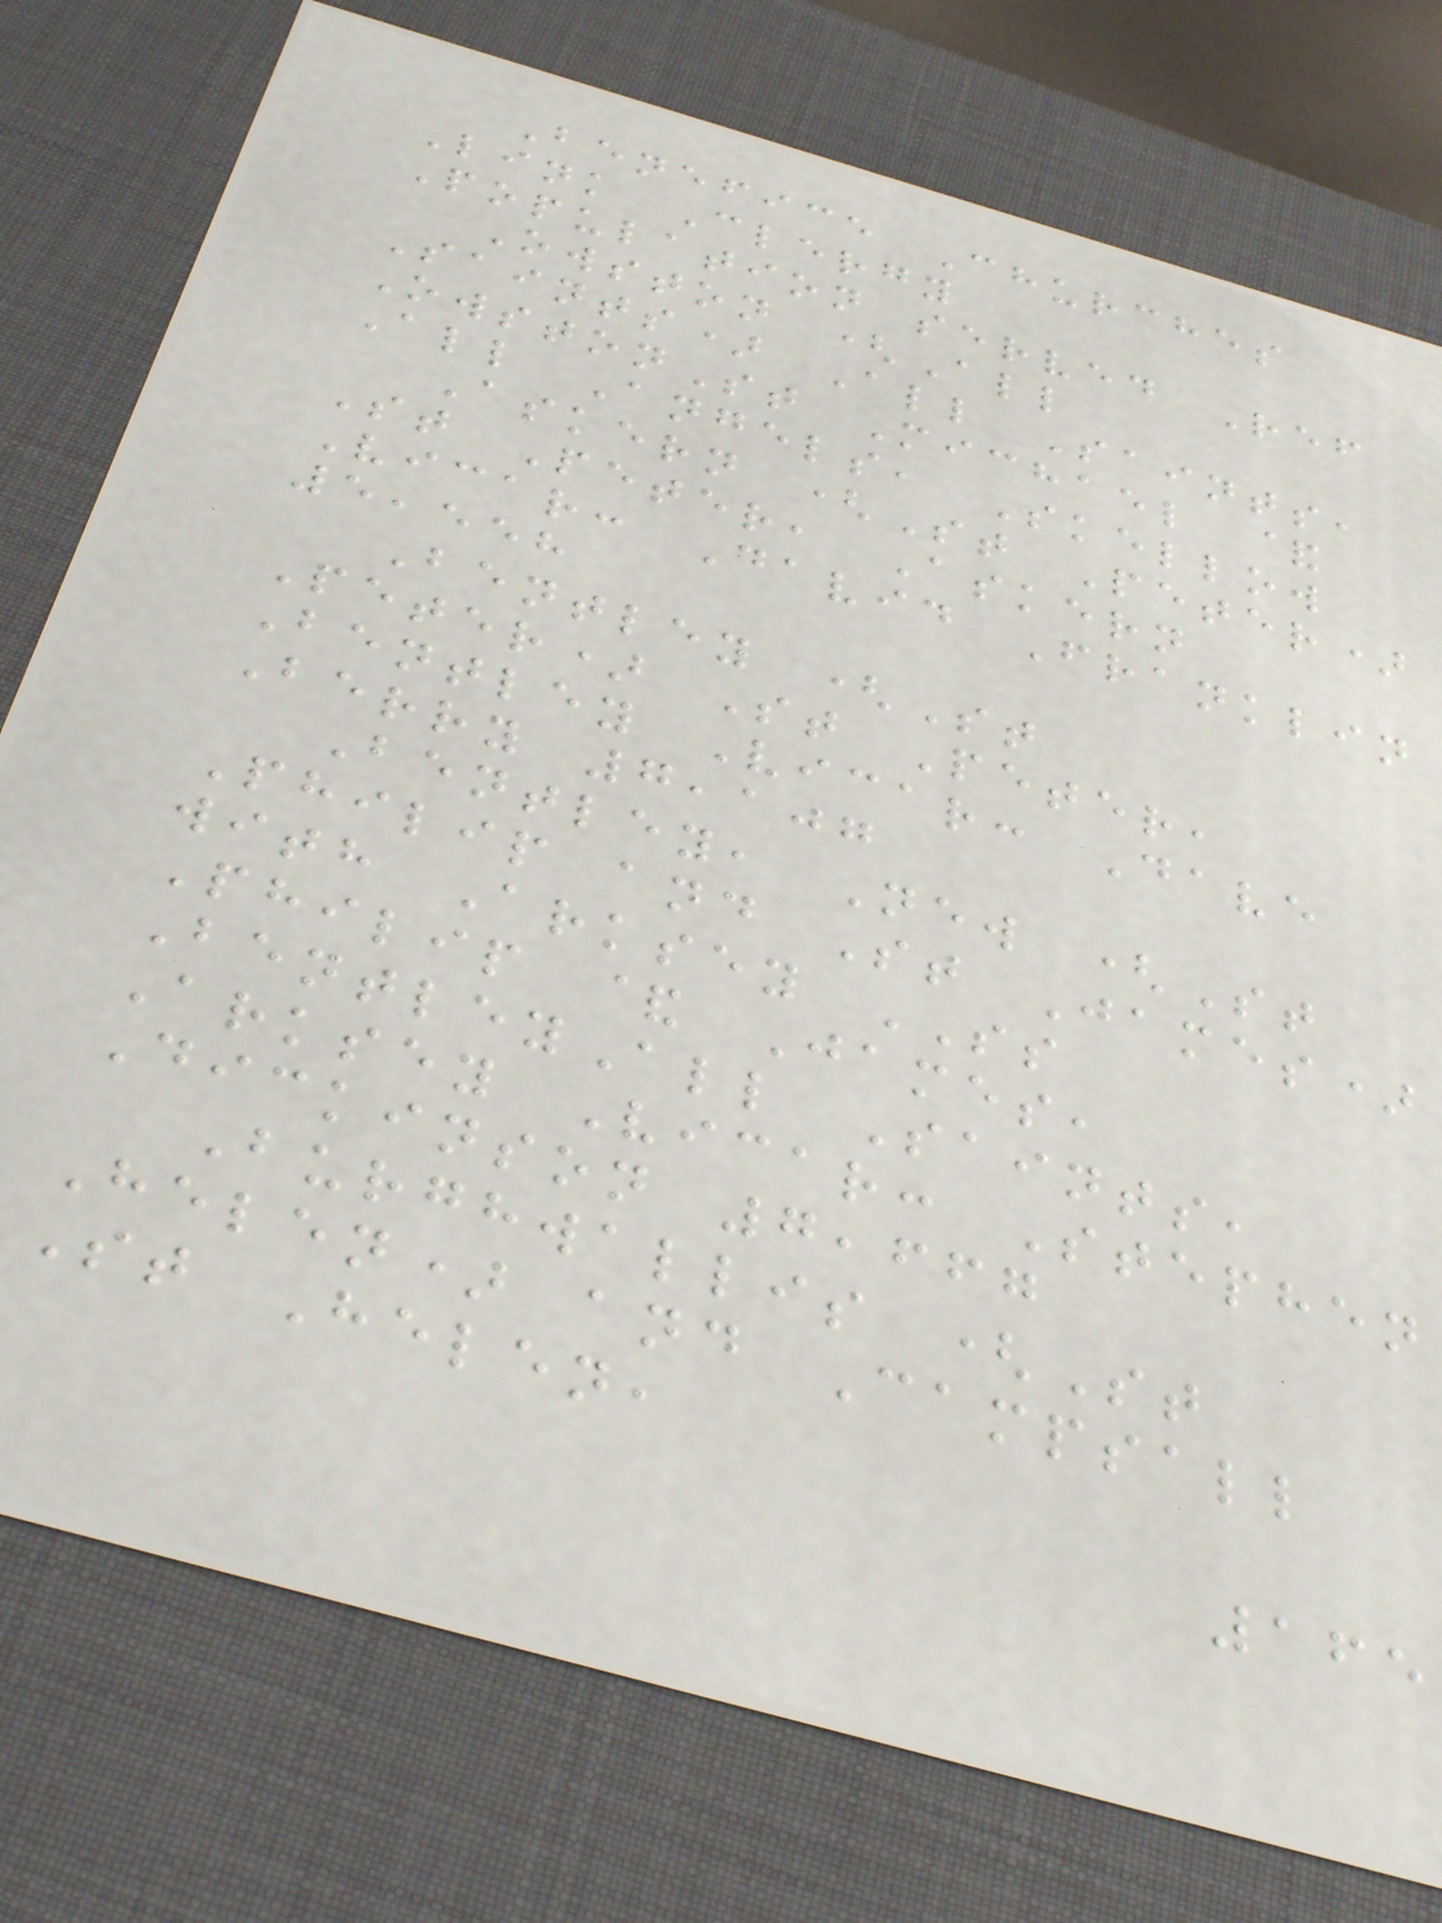Benefice Churches
Link Clergy
Population served Ref
Owston (All
Saints) All Saints,
OwstonSt Michael &
All Angels, Skellow
Askern (St Peter)
St Peter, Askern
Vicar: David Franklin
5,558
Bentley (St
Peter) St Peter,
Bentley Vicar: Dave
Berry 7,107
Bentley, New (St
Philip and St James)
with Arksey SS
Philip & James,
BentleyAll Saints,
Arksey Vicar: Stephen
Dickinson 7,667
Burghwallis (St
Helen) and Campsall
St Helen,
165
